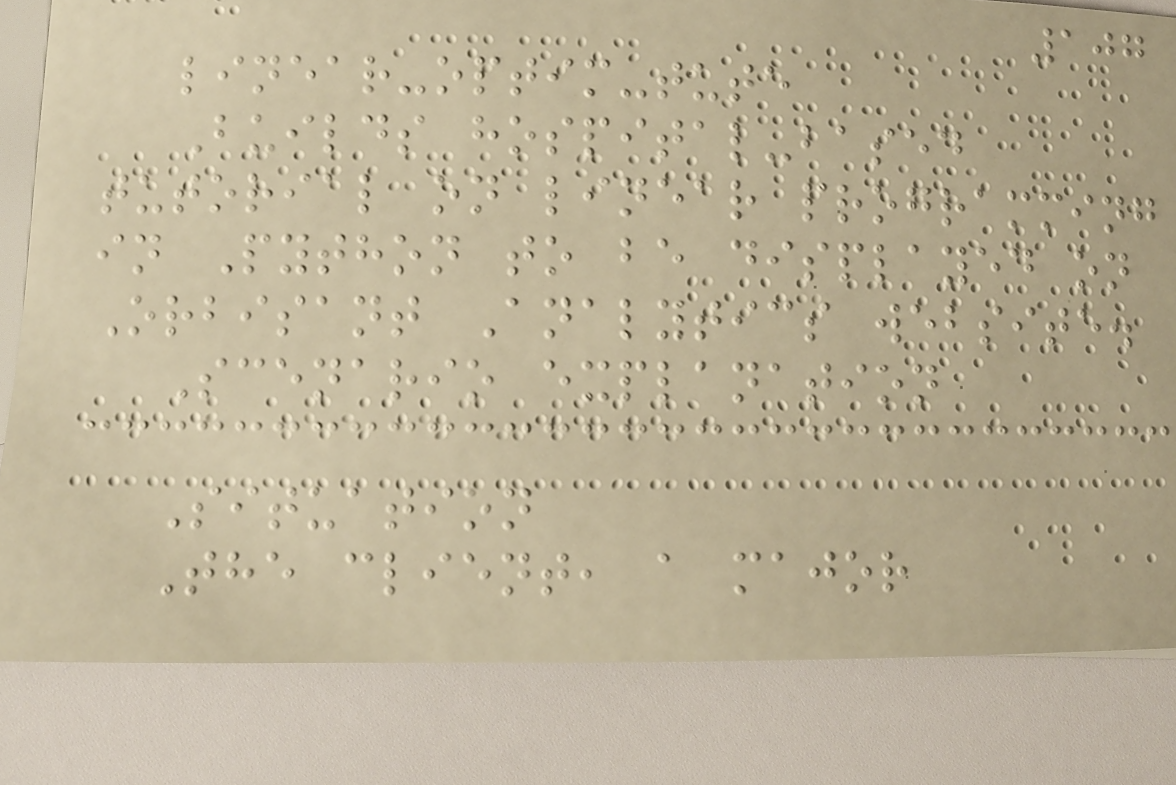107
linear-optim-tute
Builds hospital-based
tutorial on linear programming
in Python to be displayed on
Orbisant Analytics website.
Scenario explanation
Situation
The client, a major
